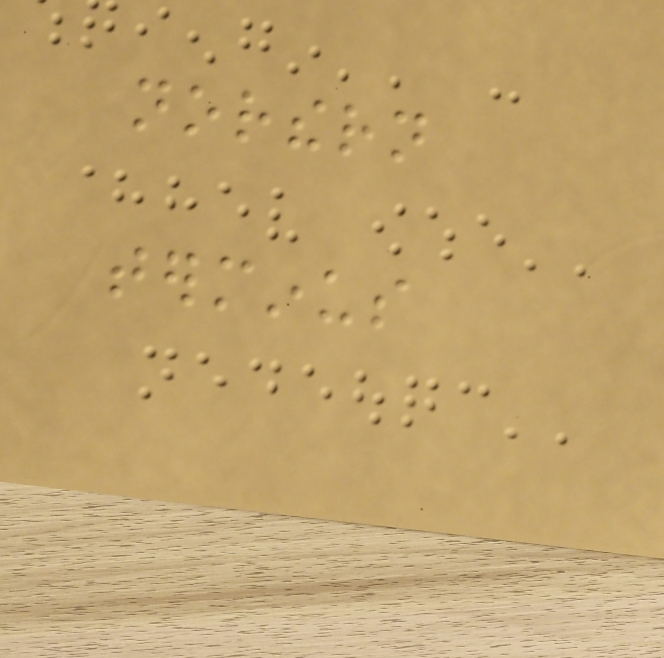northern
terminus
